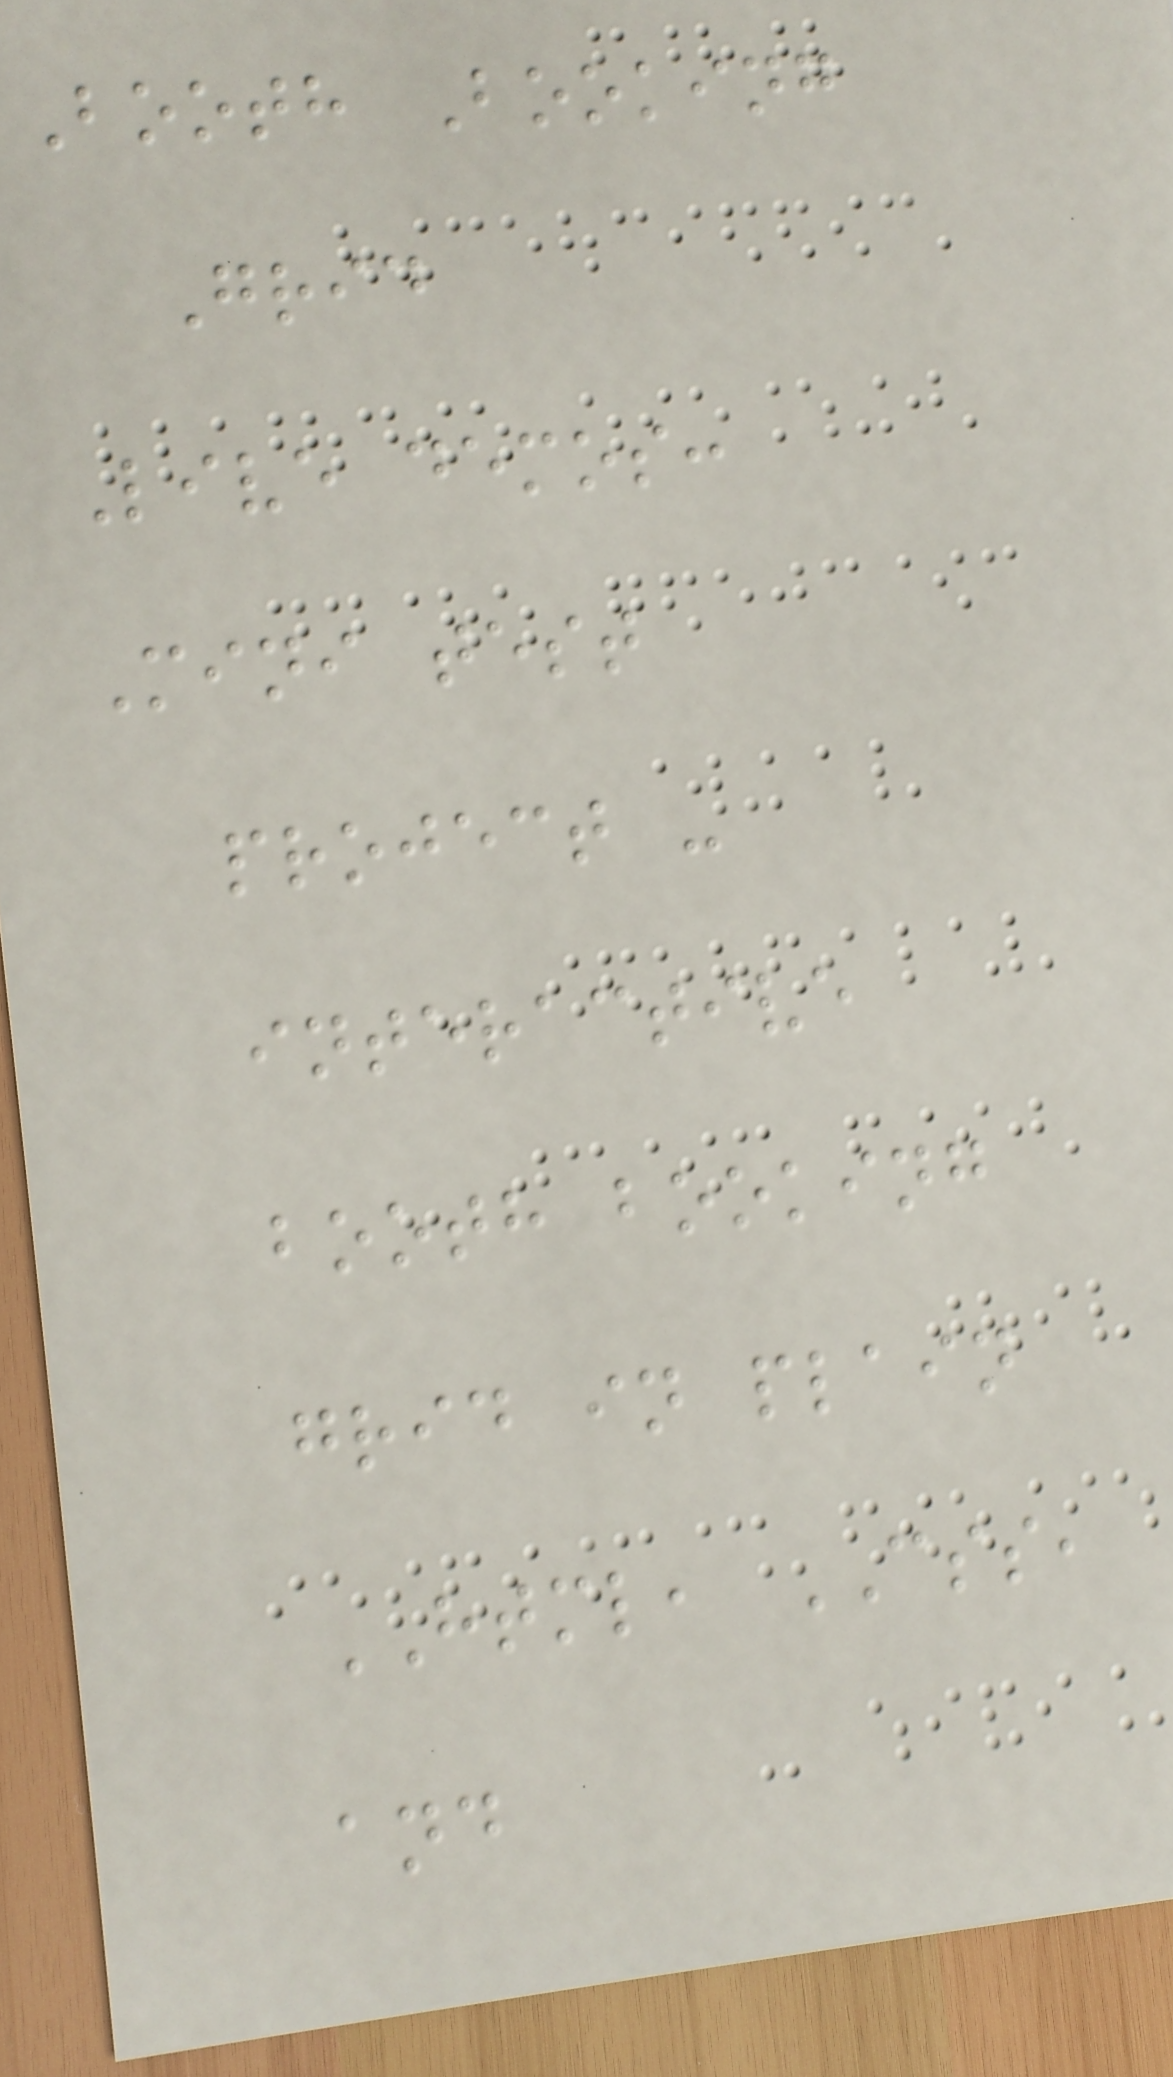Booth Booking
Grid
Live demos:
Mini test
project -
interactive
booth booking
grid in plain
HTML, CSS,
and
